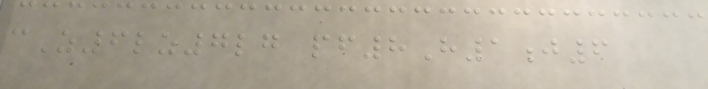cZ6lz7lg pf8H1j6
